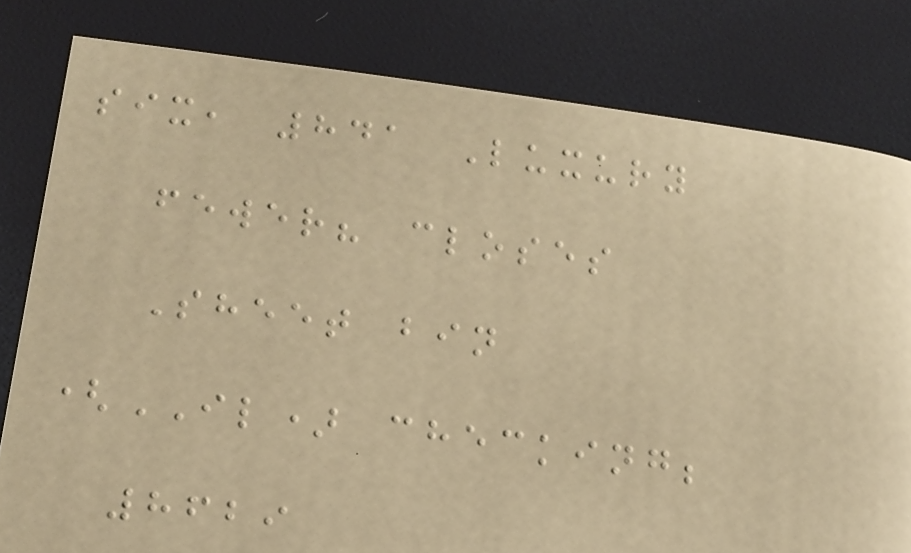six, 841 Luxury
fewer? closes
Sheet bin
(IL) checking;
8629
